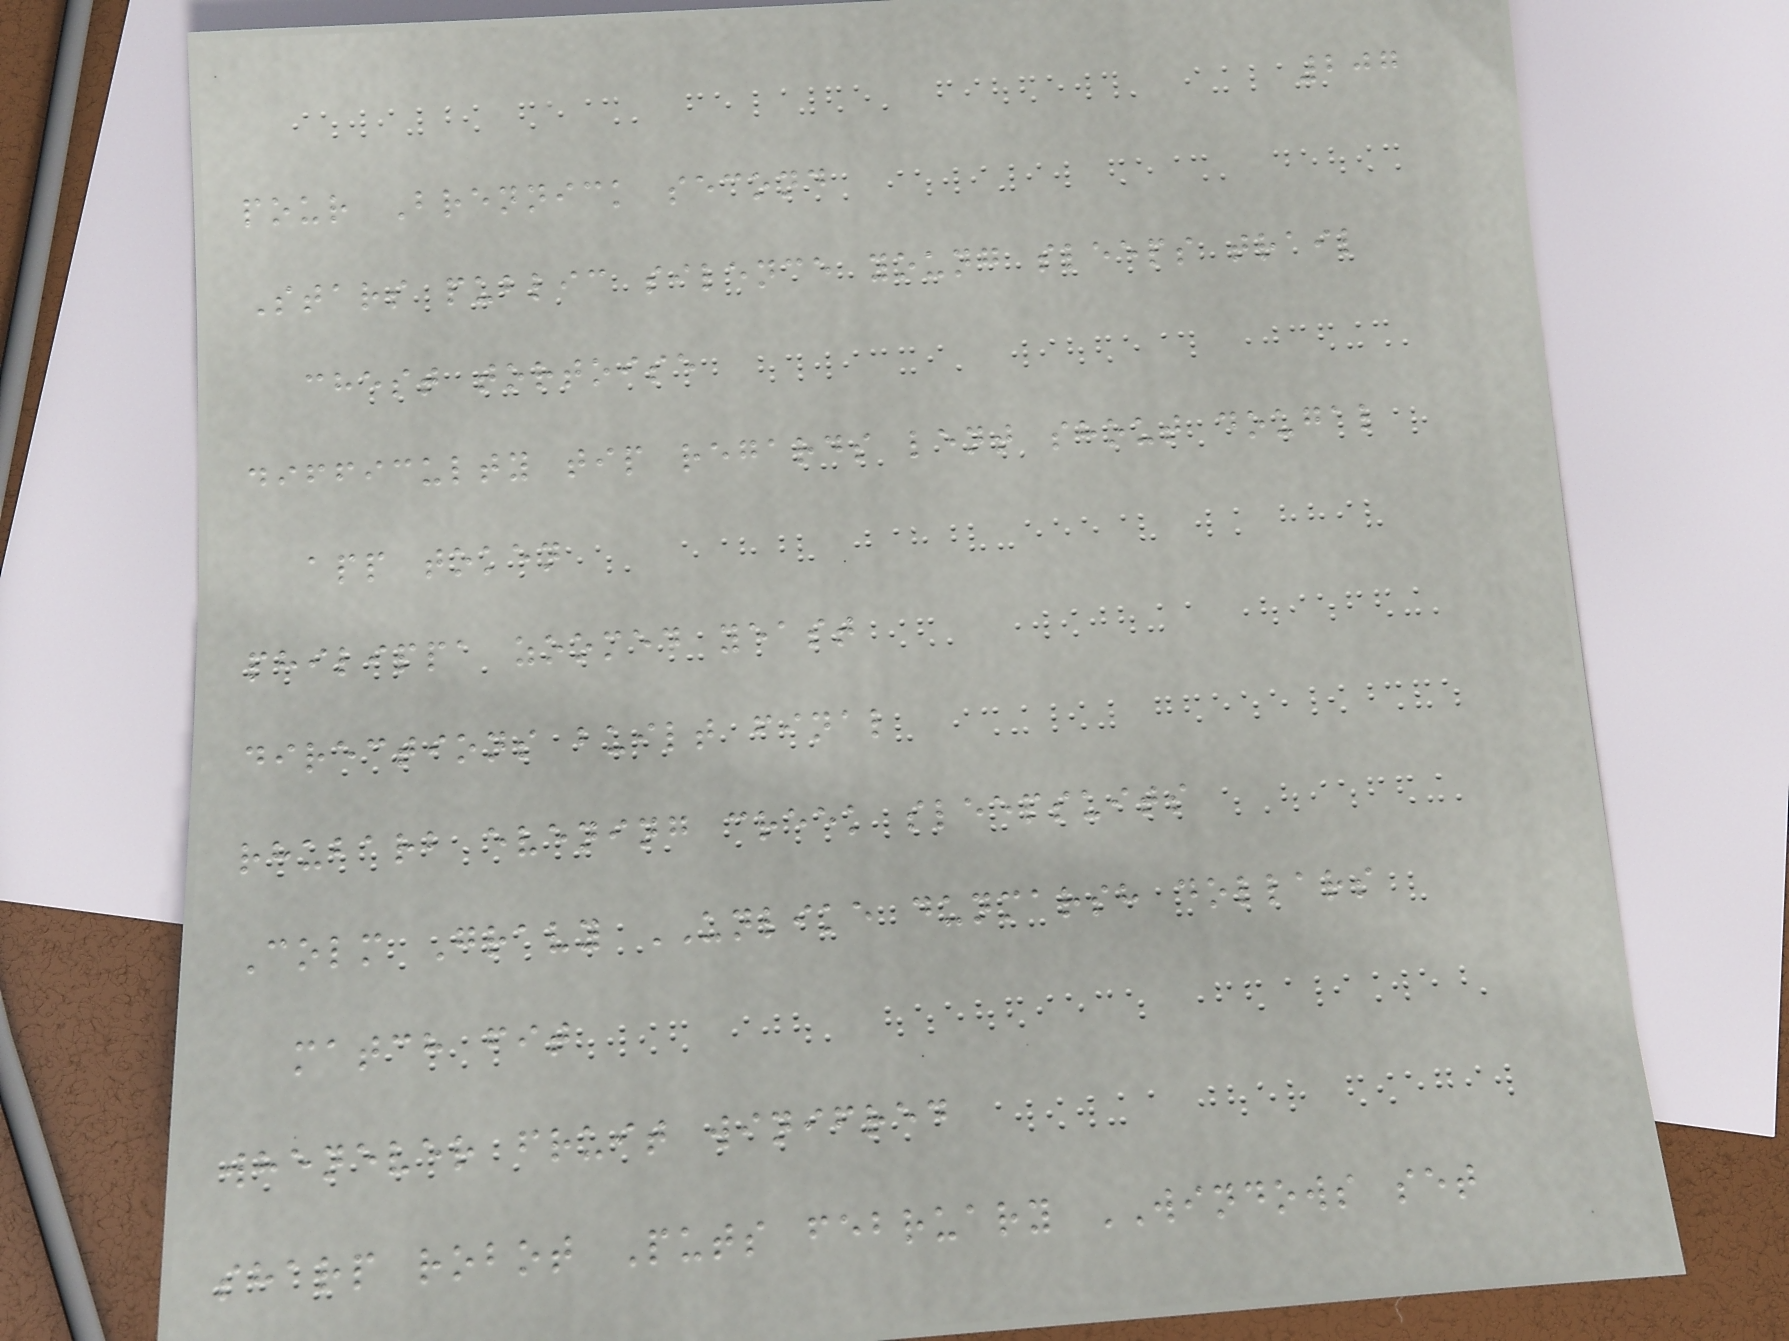207
pour Brennick second
Stars public silence young sleeps trail
chest tortoise
difficulty tip regards lent shout dougal
app token
philippa zoomed yeast
directions built final
rhubarb evening creek sleepsuits
Colm Gravy UNLIKE dunmarsh dollars
match fit
whenever fruit winifred
sharp robot Puts february WINDOWS set
